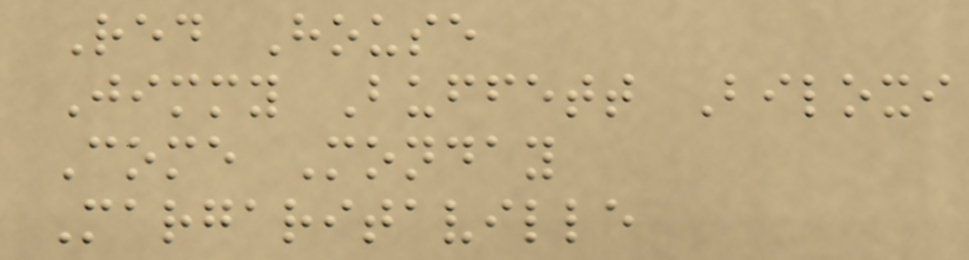Red House
Jimmy Buffett Biloxi
Come Monday
Margaritaville
